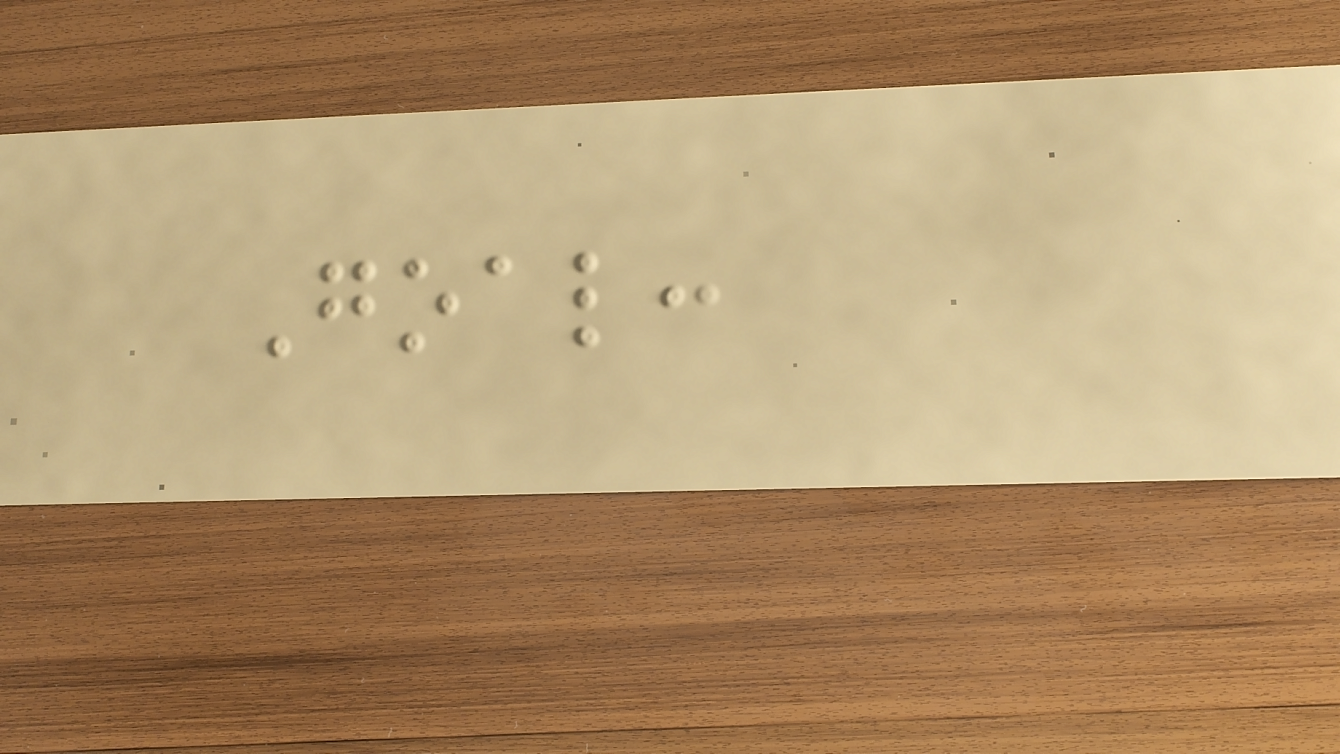Goal:
